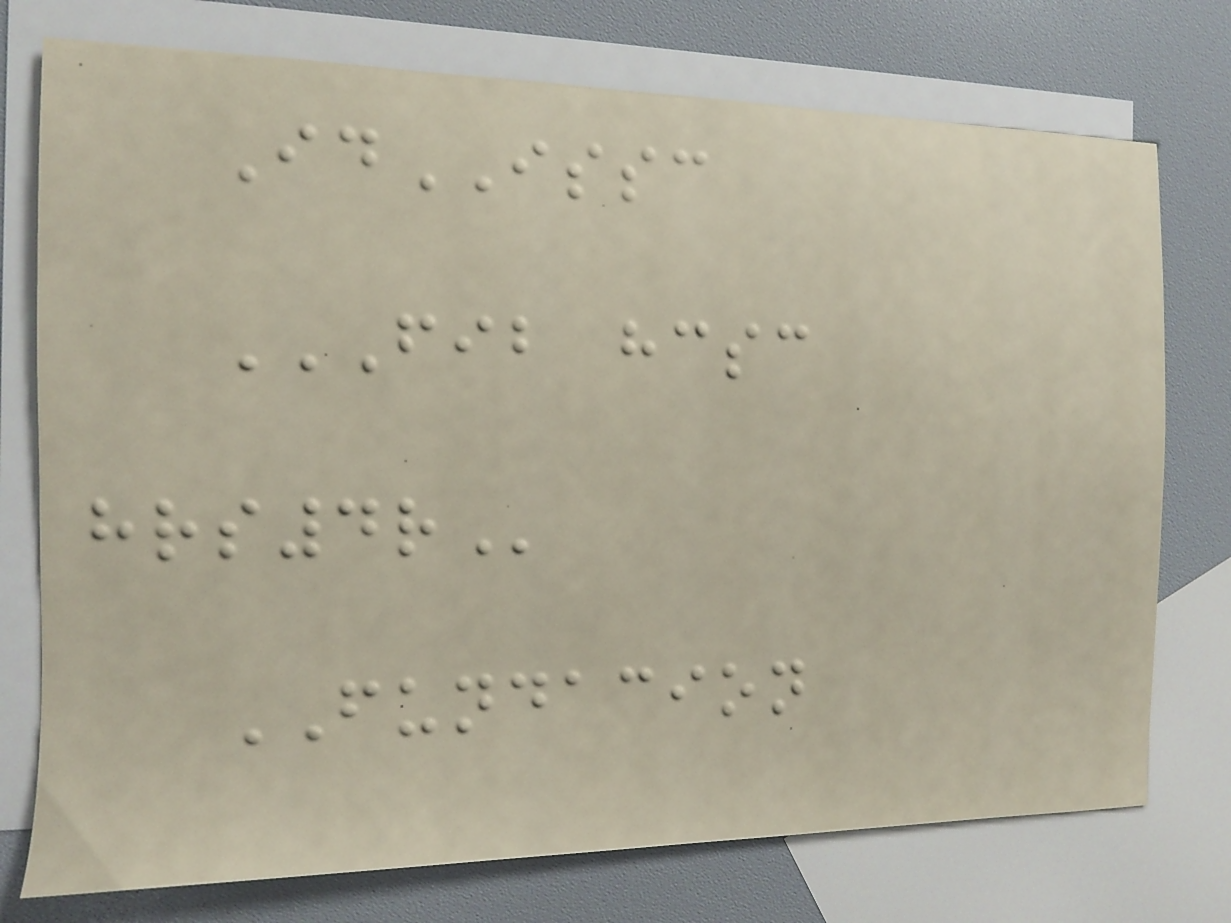IdISSC
FIB HCSC
HRS4R
FUNDACION
